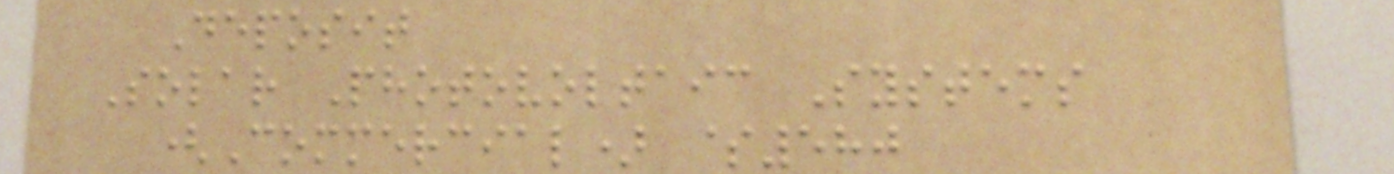Deposit
Solar Photovoltaic Systems
(Commercial) $580
